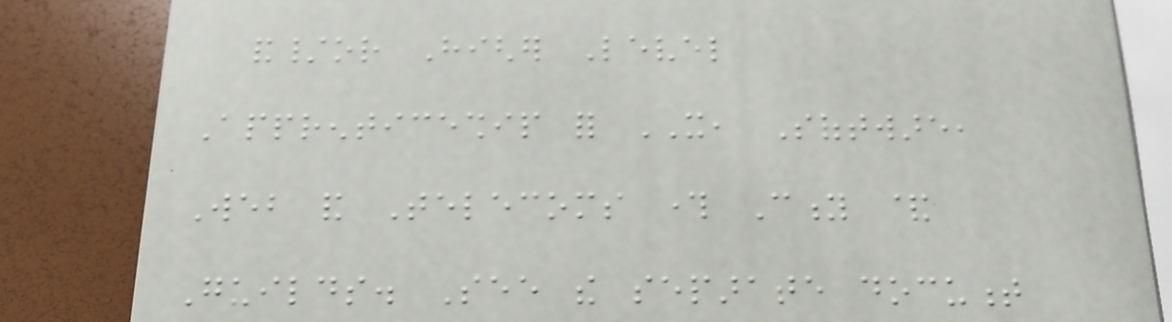and/or Higher Level
Apprenticeship for IT, Software,
Web and Telecoms through City &
Guilds. See the separate document
